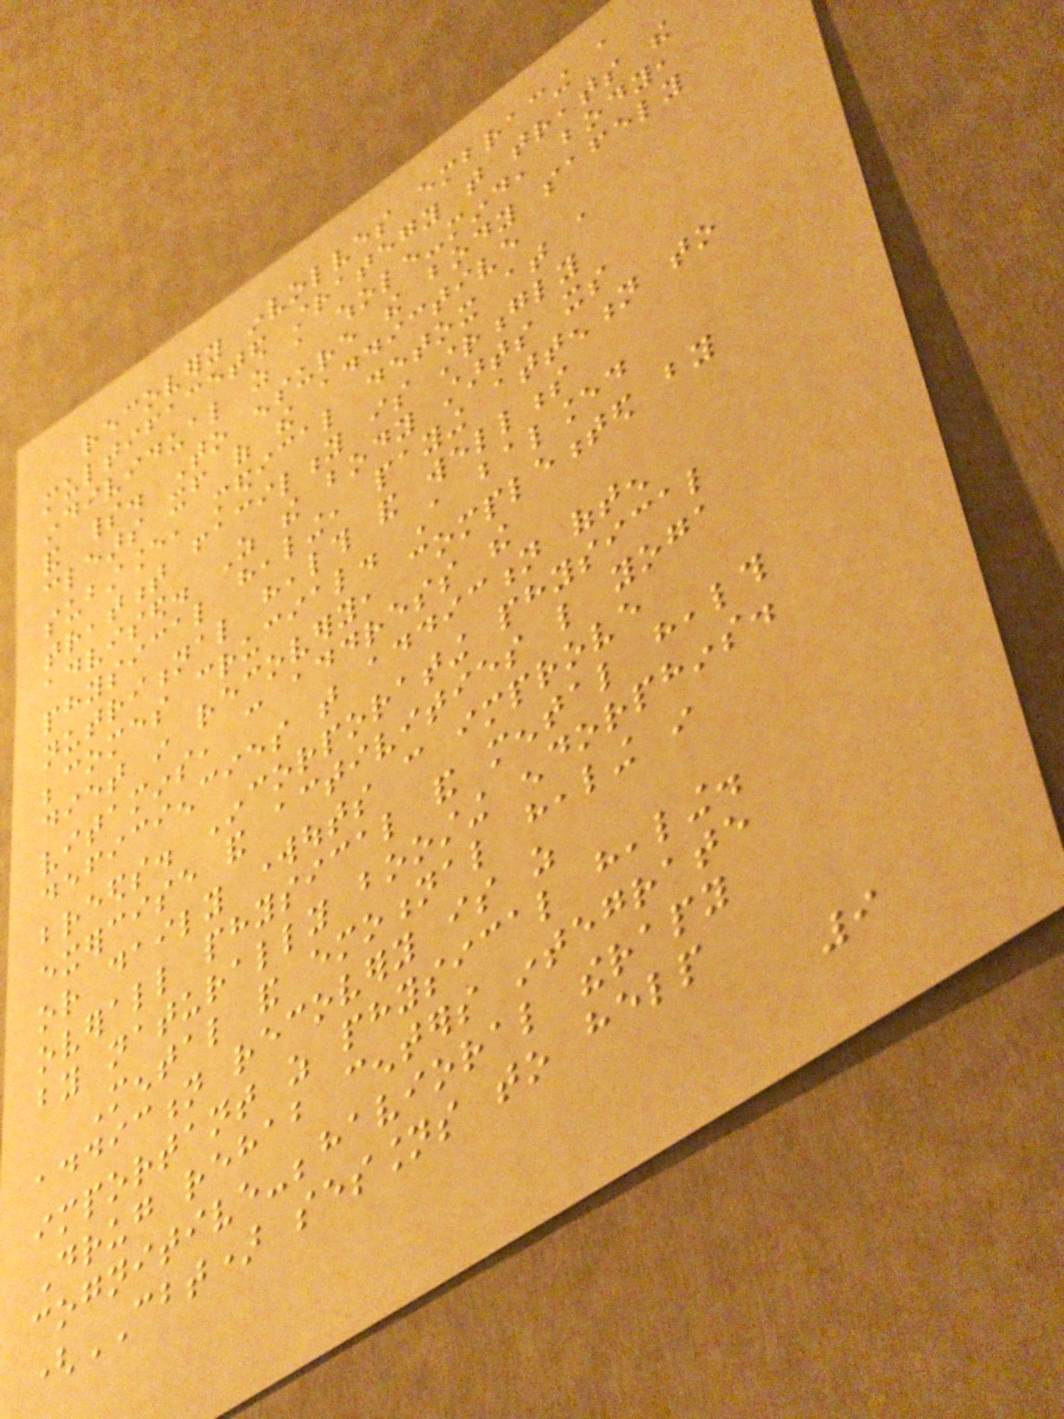recovery involves embracing a
multifaceted strategy that treats the
individual as a whole-mind, body,
and spirit. To ensure the body safely
clears itself of the addictive
substance, medical detox at a
treatment facility is strongly
advised. As the body starts its
physical healing, paying attention to
nutritional health and wellness
becomes crucial. A balanced
diet in recovery, complemented by
vitamins, can address the
deficiencies that addiction often
breeds. Incorporating physical
exercise and activities like yoga
or daily workouts can improve
overall physical and mental health
by naturally boosting endorphins.
Mental and emotional healing in
addiction recovery is as
important as physical healing.
Drug rehab centers integrate
cognitive-behavioral therapy
(CBT) sessions to help
9
